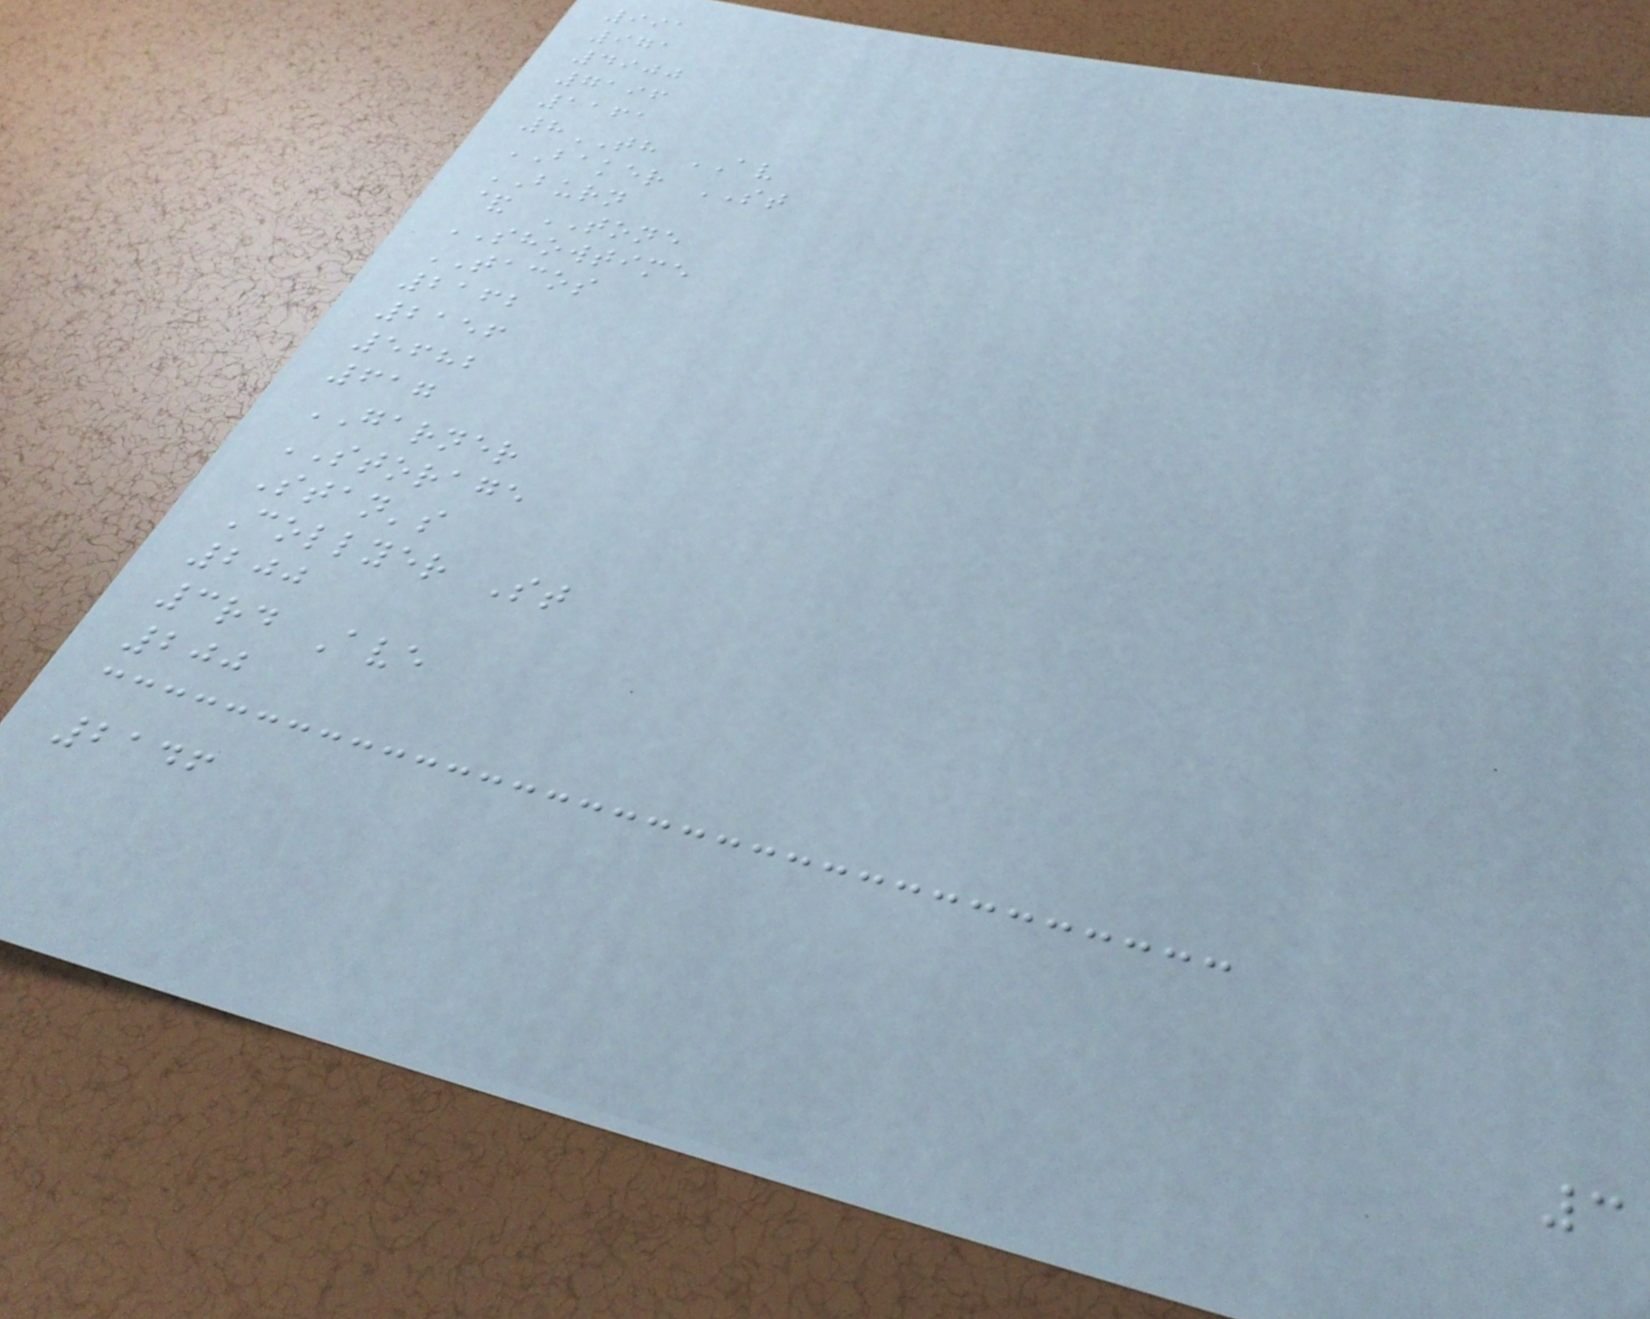991
971
4900
7196
1161
8TH AV
BAKER ST
BURN
& TONE
SHOWTIME
TACOS
2162
2156
5682
617
GARNER
STORAGE
Stan's
Collyer St
200
3rd Ave
200
2146
3
